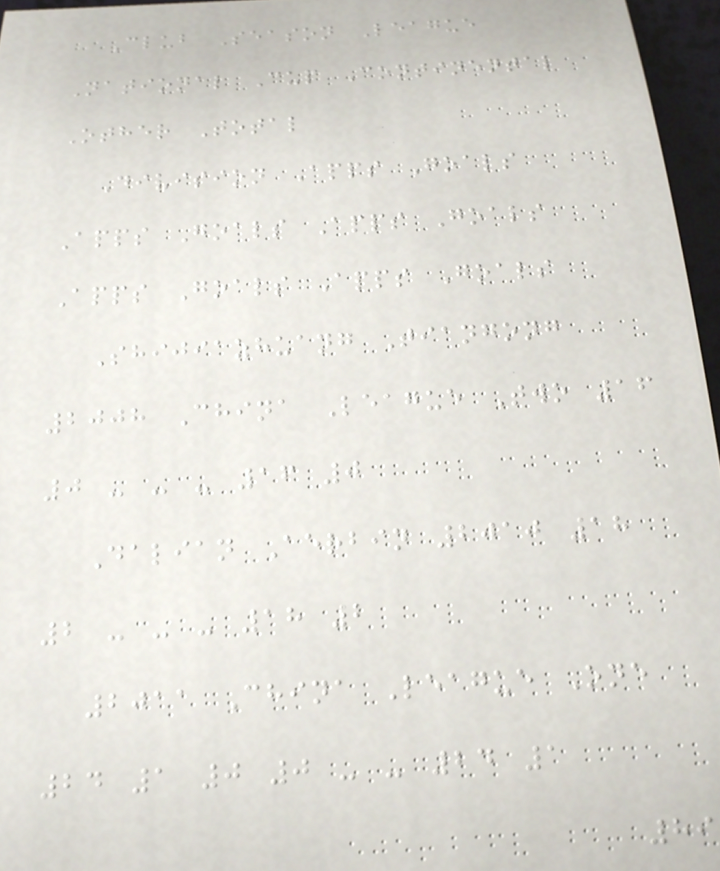Club Season League
National Cup Continental
Other Total
Division Apps Goals
Apps Goals Apps Goals
Apps Goals Apps Goals
Shijiazhuang Tiangong
2008 China League Two 16
0 - - - 16 0
Dalian Aerbin 2010 18
2 - - - 18 2
2011 China League One
24 1 0 0 - - 24 1
89
